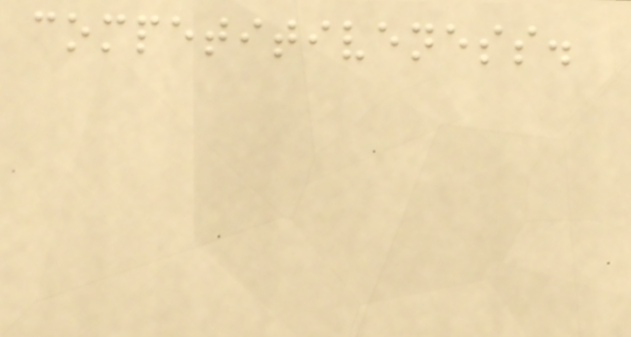competitiveness.
